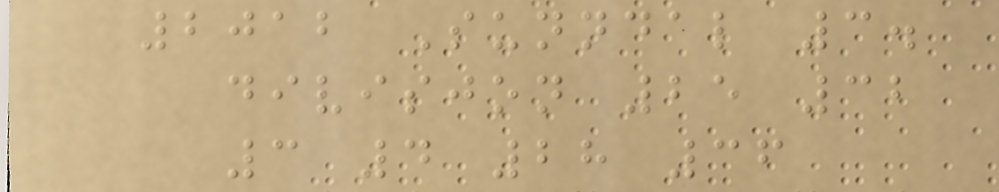2012 Sunndal 3.
divisjon 25 32
3 4 28 36
